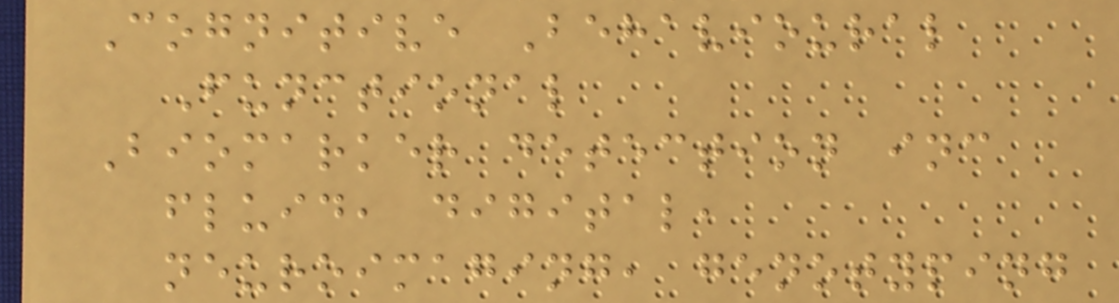Cognitive Behavioural
Functional
Biomarker detection inc
fluid, digital,
neuroimaging, genotyping
